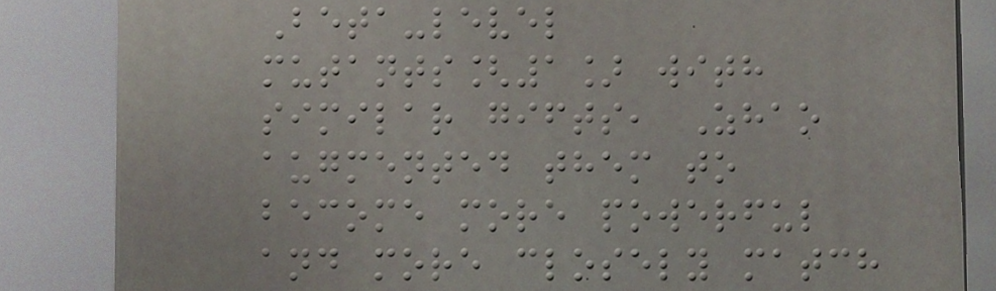Beta-level
mutants[1] with
similar gifts, Zhao
augmented them to
become more powerful
and more closely match
